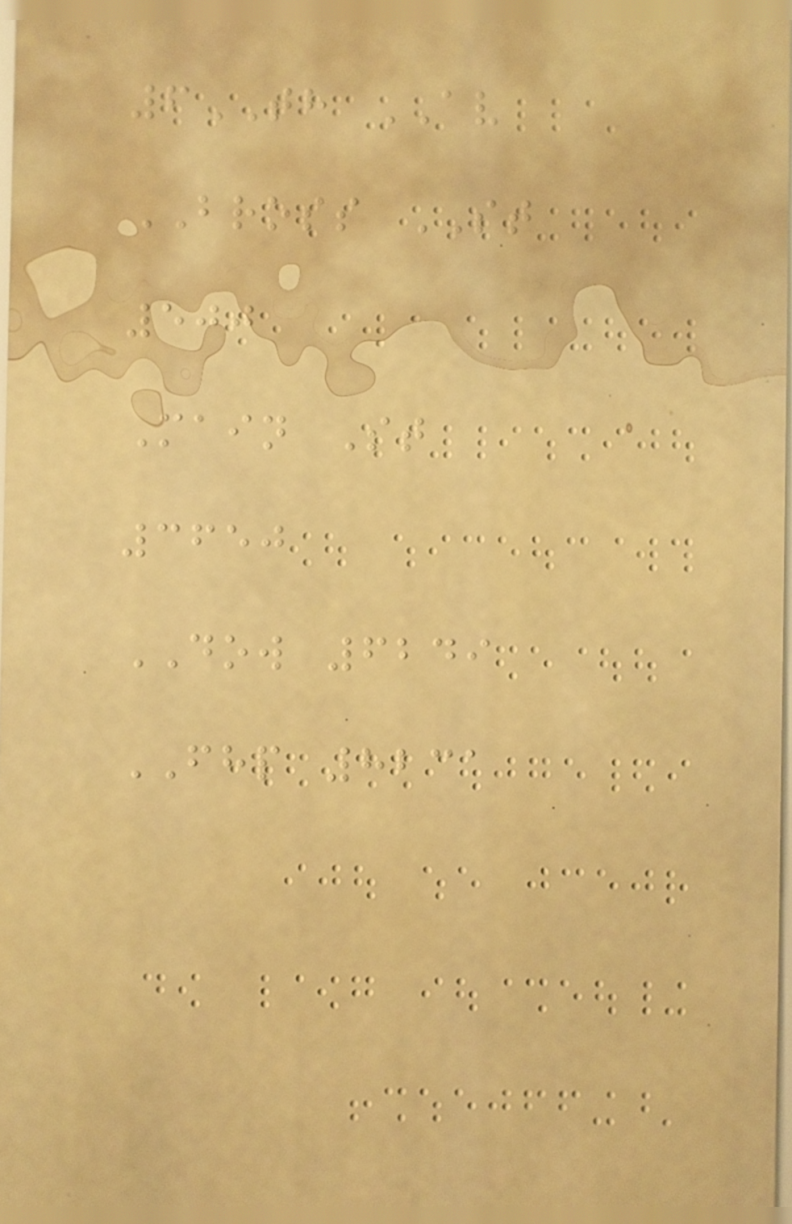6TH AV
BROSS ST
500
Main St
3650
DOW 6249
FHP 8231
